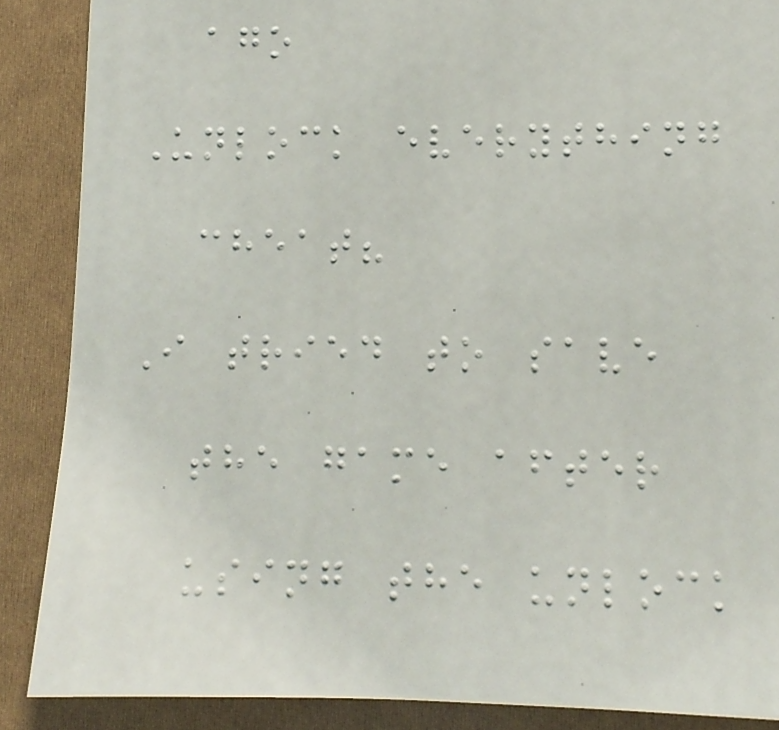ago
Unlock everything
cheat?
I tried to save
the game after
using the unlock
